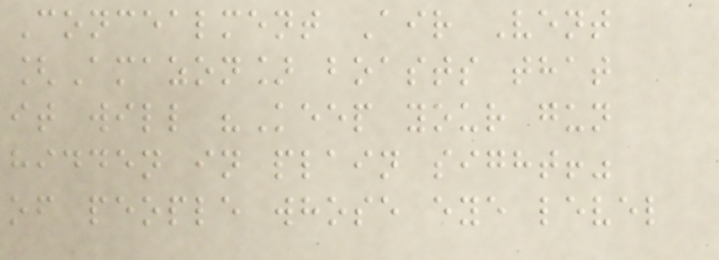Concealment Air Vent
[Amazon] boasts that
it will "Keep your gun
hidden in plain sight!"
of people whose eye level
